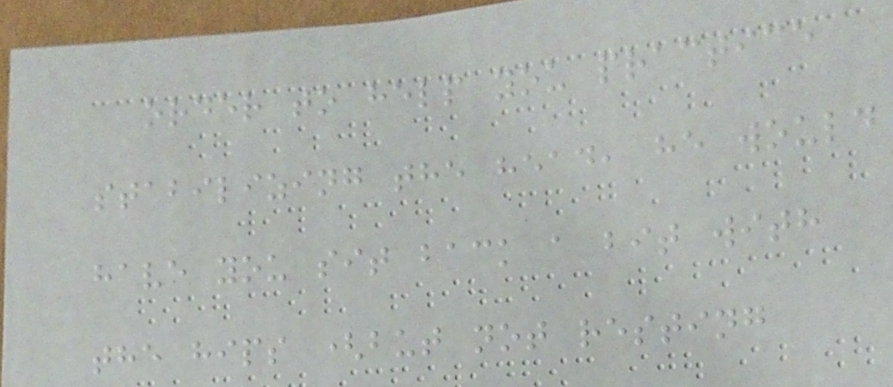order to help you practice
stabilizing the head, he would
have you sit back a bit with
the hips (but not resting
